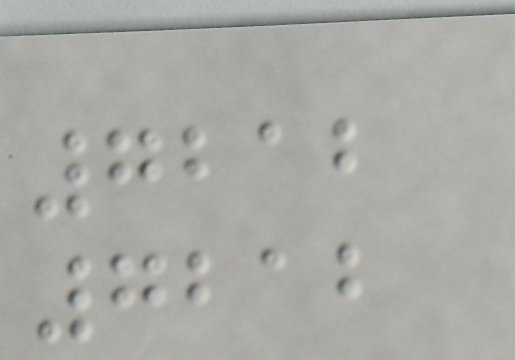7212
7212
